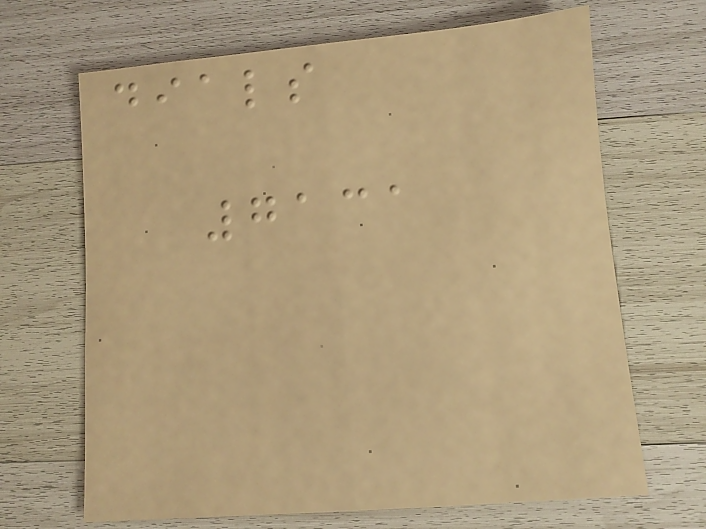dials
7131
